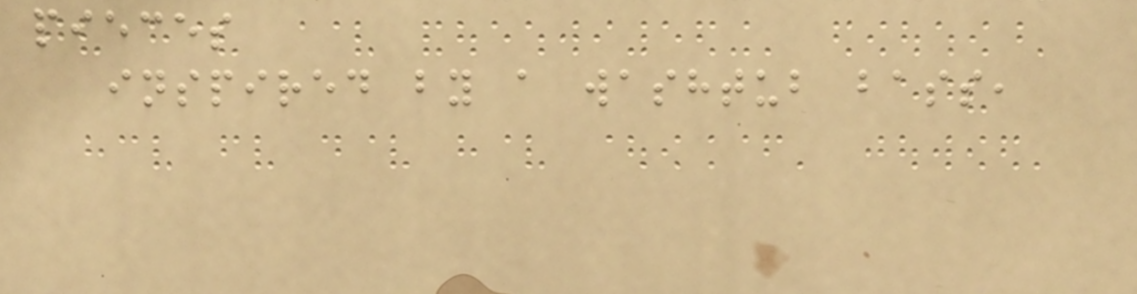pieces
inspired by a washtub bass,
